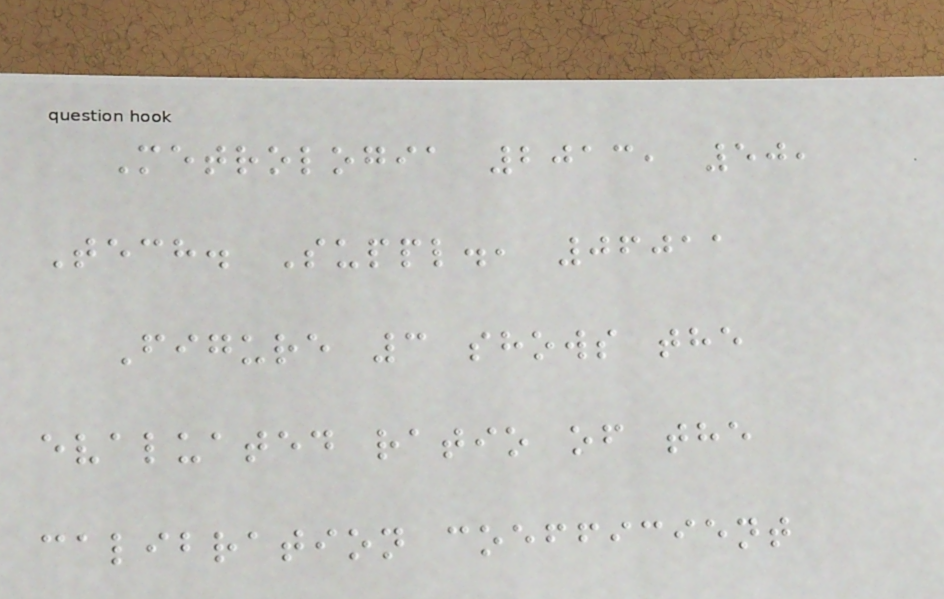Metrologia 2013, 50,
Tech. Suppl., 06011
Figure 3 shows the
evaluated ratio of the
calibration coefficient
